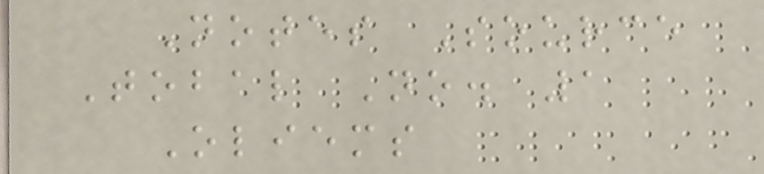Notes Source
Tobal No. 1
Oliems
